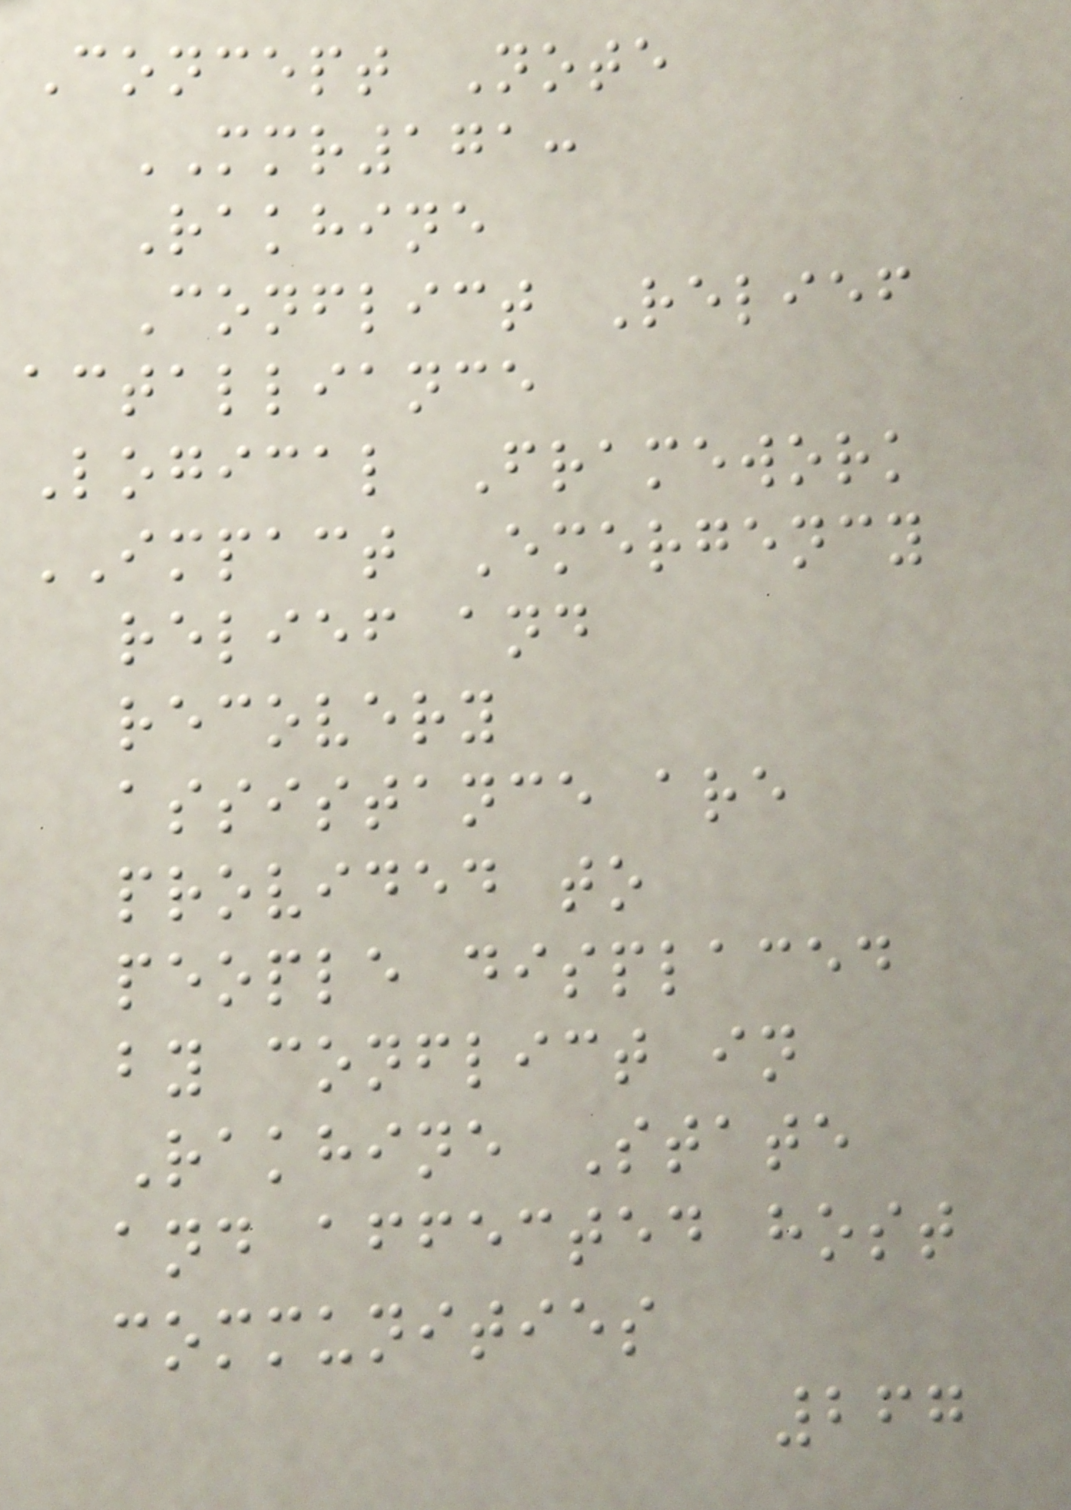Concept Note
MMR171:
Rakhine
Conflict Relief
actalliance
Logical Framework
IMPACT Emergency
relief and
recovery
assistance are
provided to
people displaced
by conflict in
Rakhine State
and affected host
communities
267
